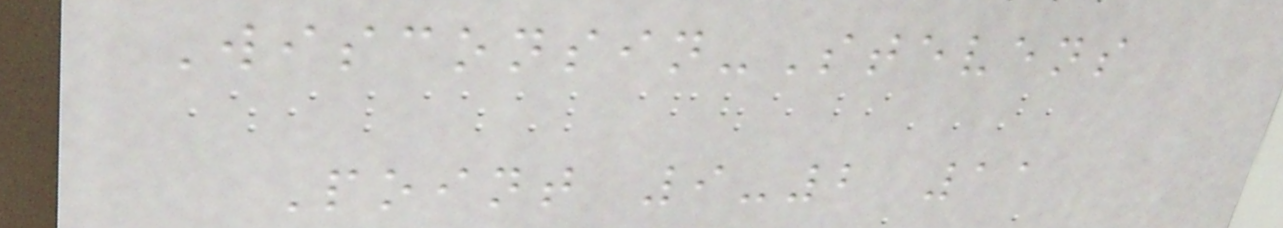Wisconsin-Stevens
Point 9-2 11
